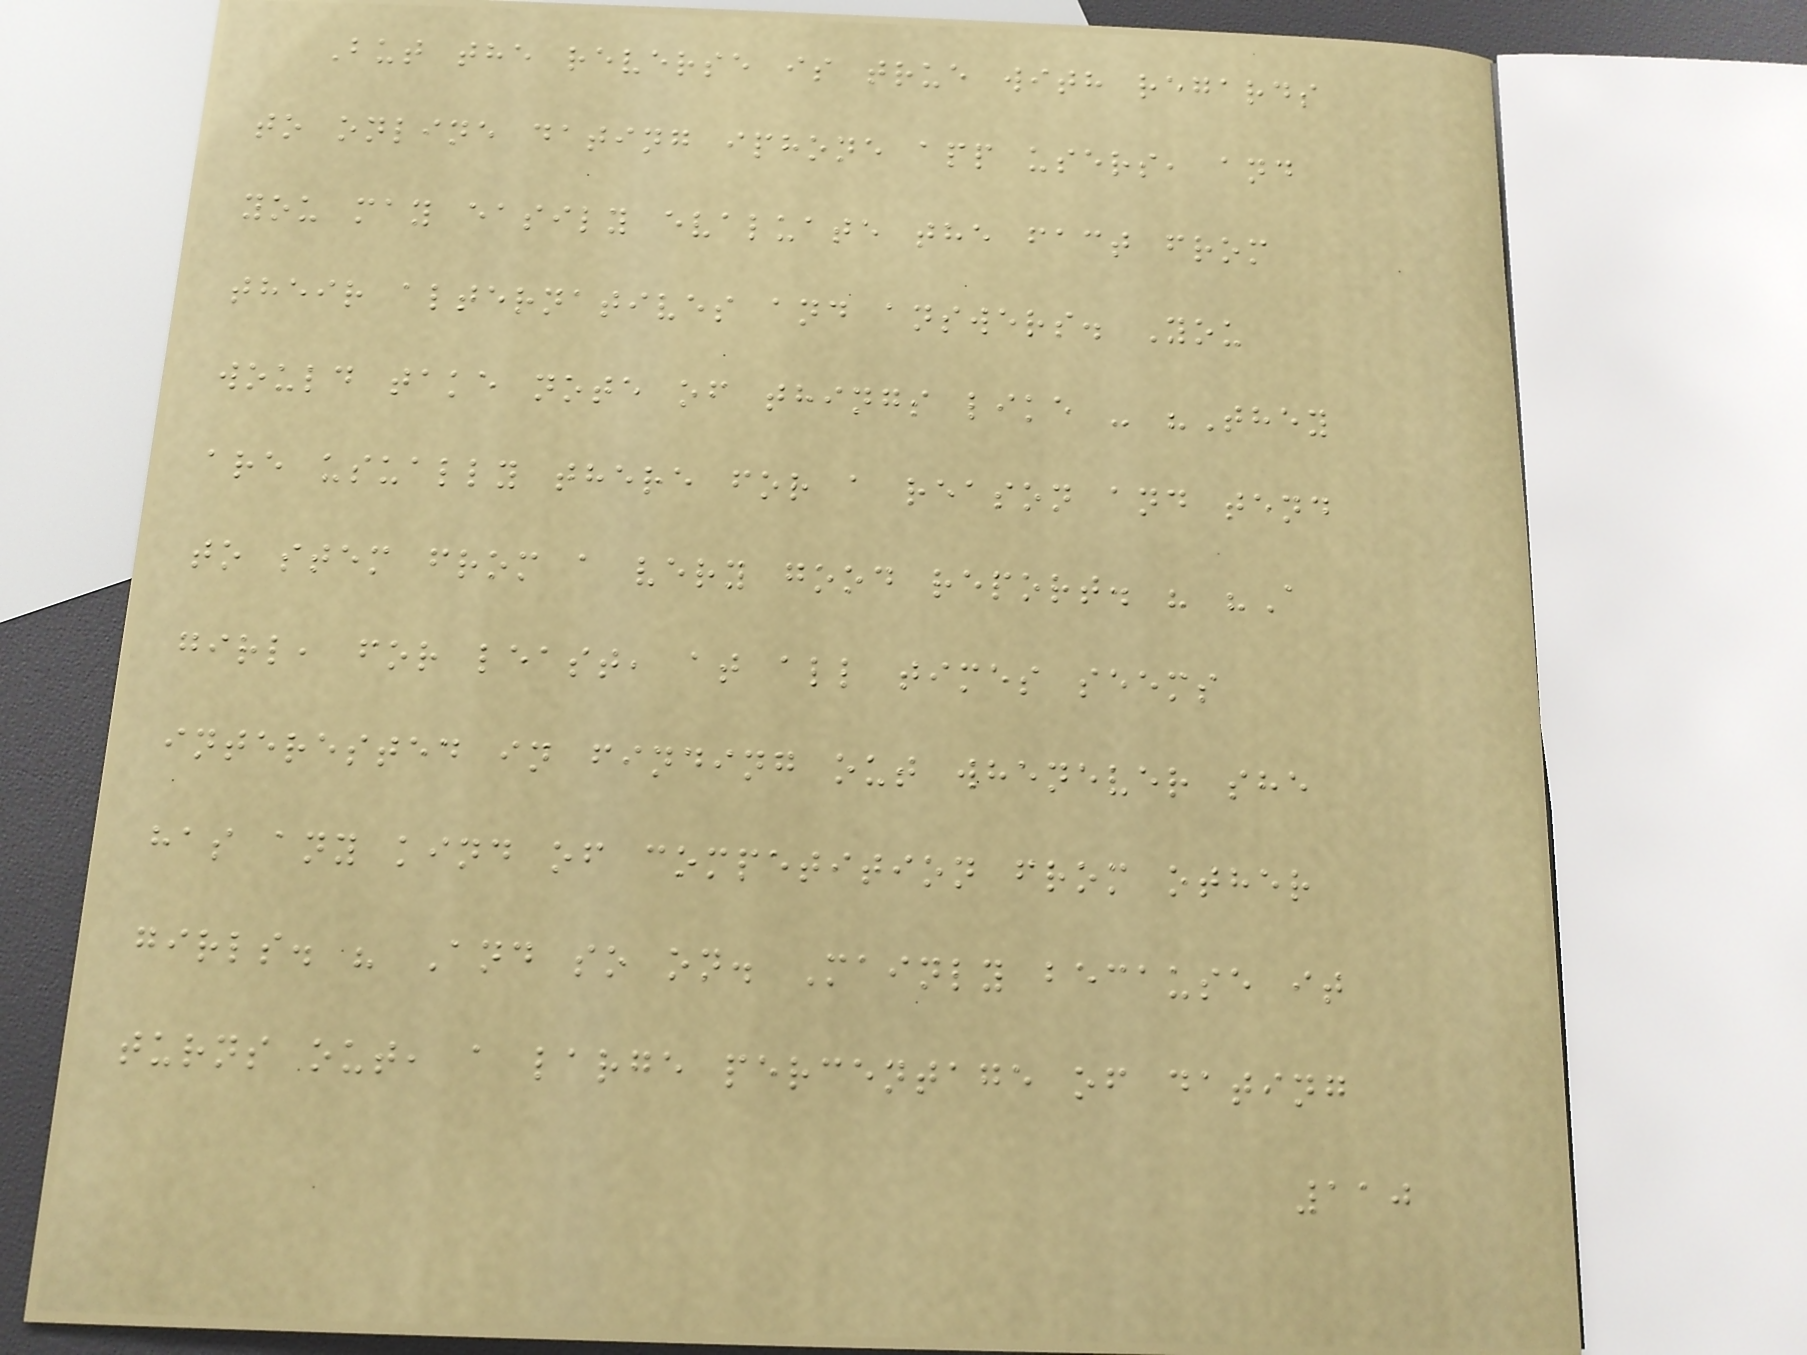But the reverse is true with regards
to online dating iphone app users, and
you may easily evaluate the fact from
their alternatives and answers. You
would take note of things like - "They
are usually there for a reason and tend
to stem from a very good report. " "A
girl, for least, at all times seems
interested in finding out whenever she
has any kind of competition from other
girls. " And so on. Mainly because it
turns out, a large percentage of dating
110
